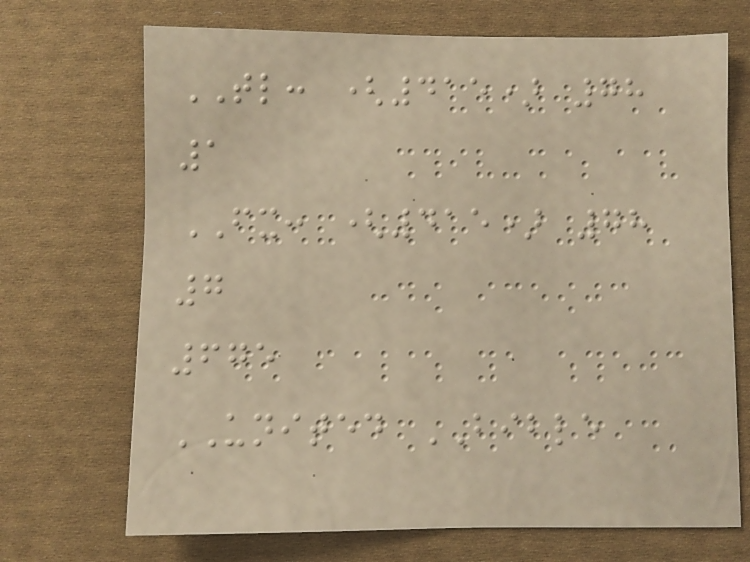TL: (415) 78
1
FX: (415) 78
7
675
UNITED BIBLE
